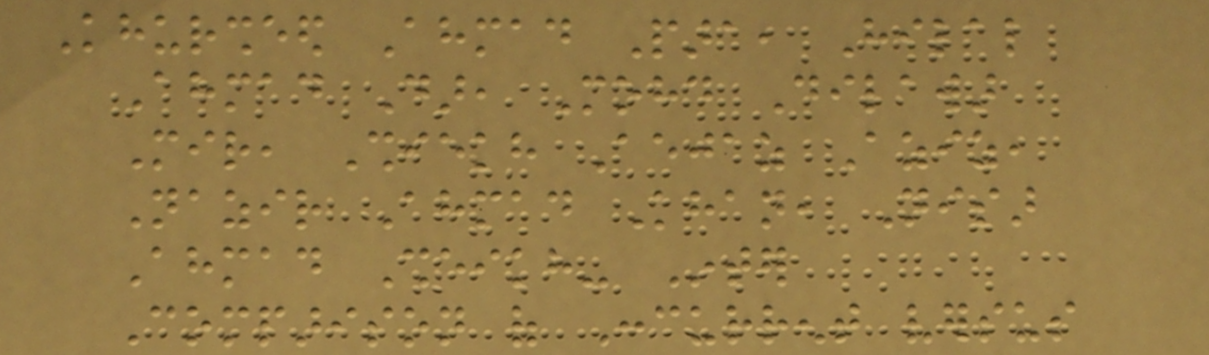Khursheed Ahmad Para, Hilal
Ahmad Dar, Mohd Dilawar
Mir, Shiekh Aejaz Aziz,
Nazir Ahmad Khan, Nisar
Ahmad Sheikh- Inter
Comparison of Concurrent versus
